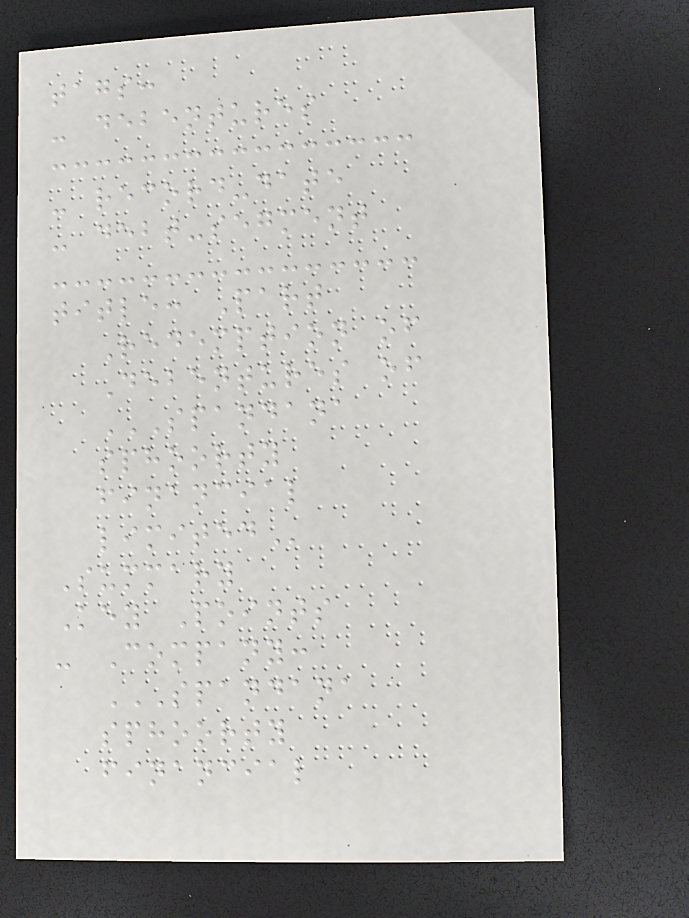tags:
- debentures
- record-date
- debt-segment
title: Part
Redemption of
Debentures of
SPANDANA
SPHOORTY
FINANCIAL
LIMITED
Summary
Key Points
- Company:
SPANDANA
SPHOORTY
FINANCIAL
